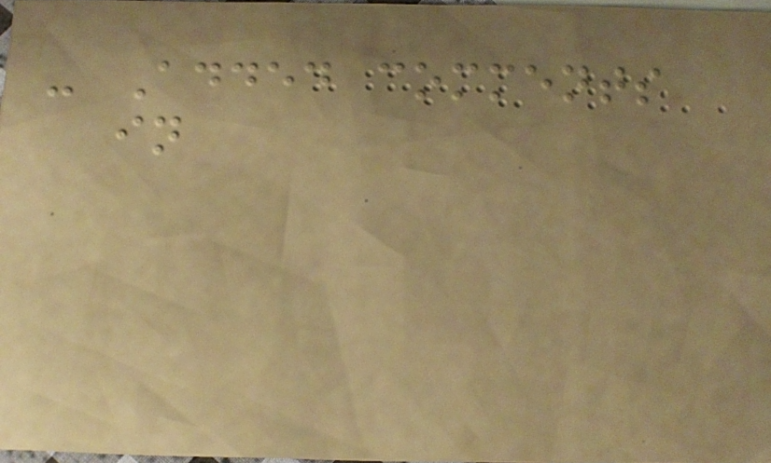- Added comments
in
